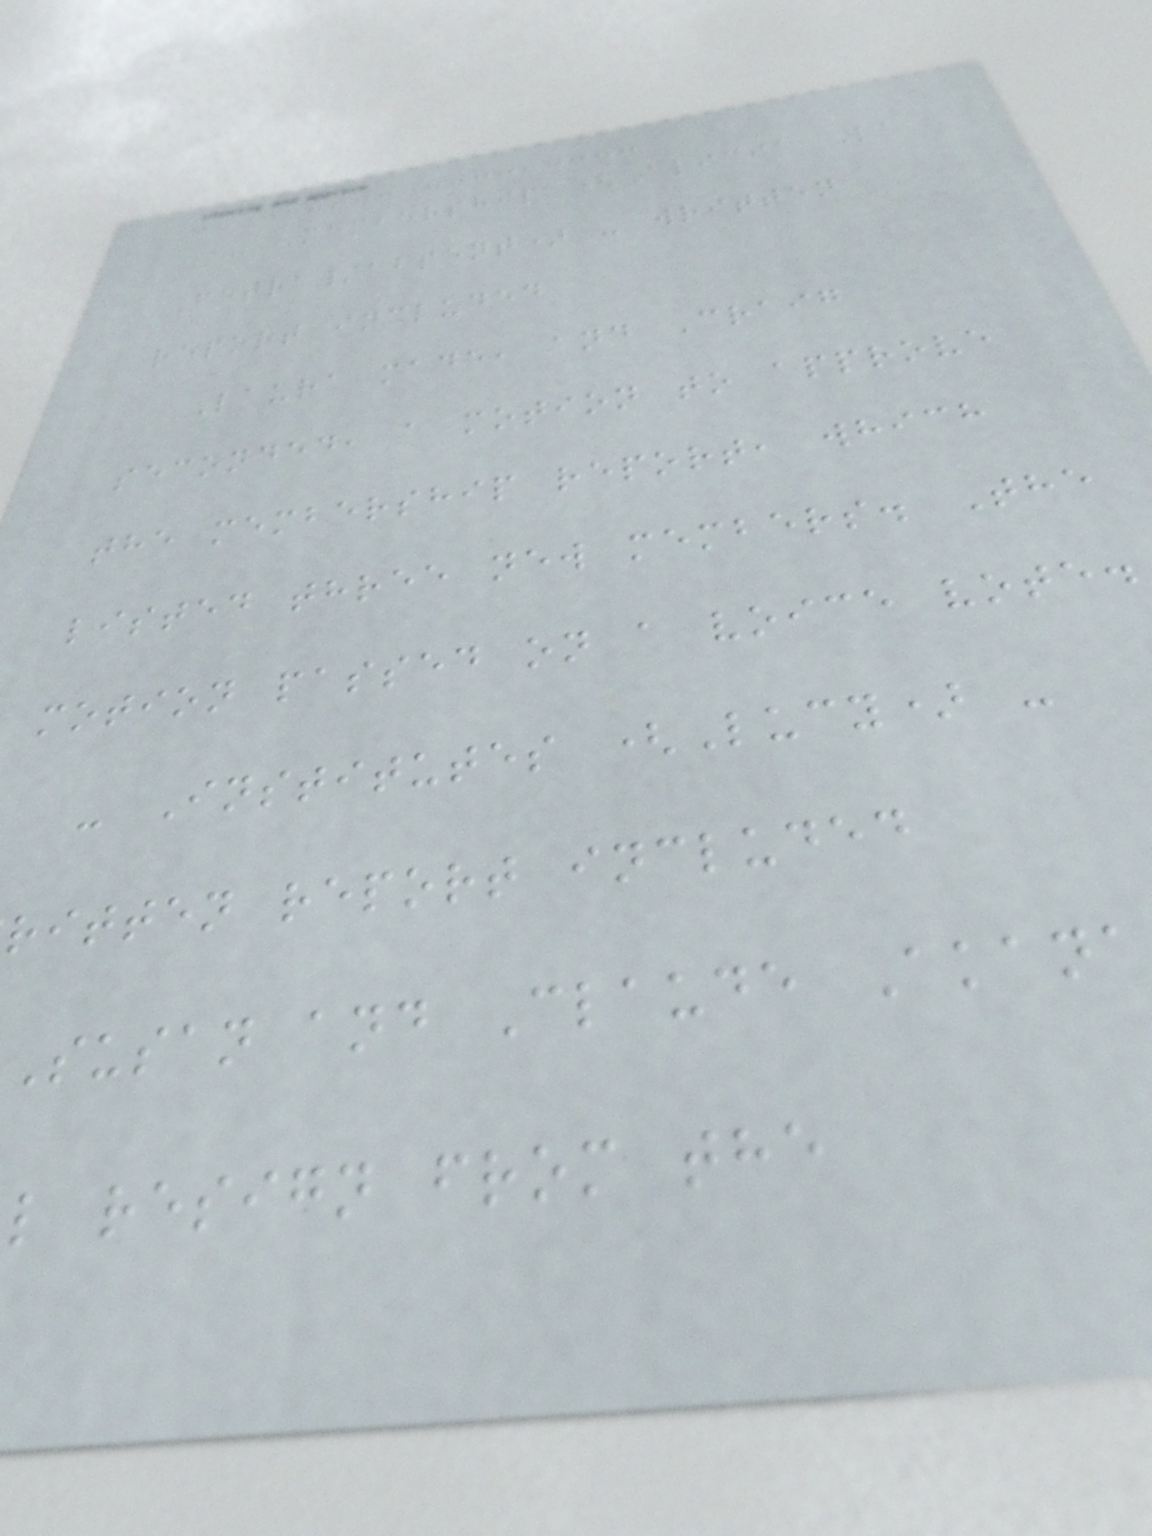- Membership (Alicia La
Fetra/absent) - written
report included
Laura made, and Craig
seconded, a motion to approve
the membership report, which
listed three new members. The
motion passed on a voice vote.
- Institutes (Lucy) -
ritten report included
Susan and Claude Akana
l resign from the
